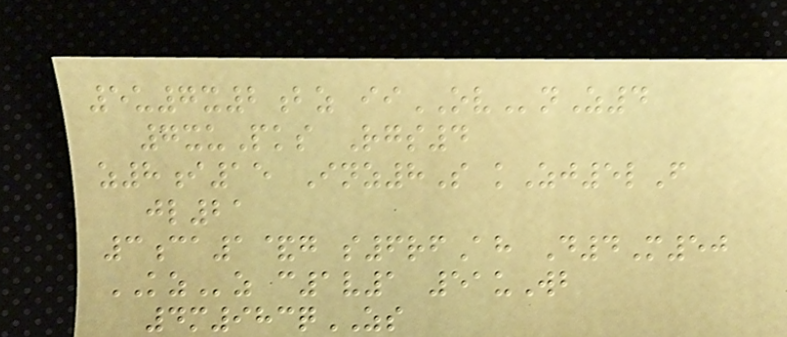5u7x2bz iiOVnZ4
7xuPks Rgs4
z8i15 Inz8S kZj5lF
jl21
3ca1&g s6rfAh D4M50
KZz c1v1 51uWb
4m983qZS
